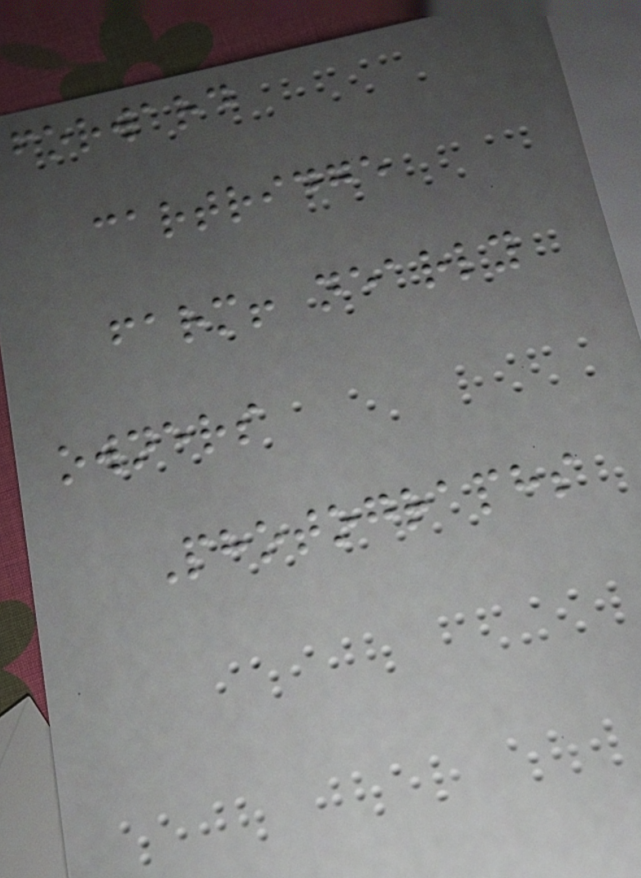forward
cartridge
farm! nearly
owners
Photographs
